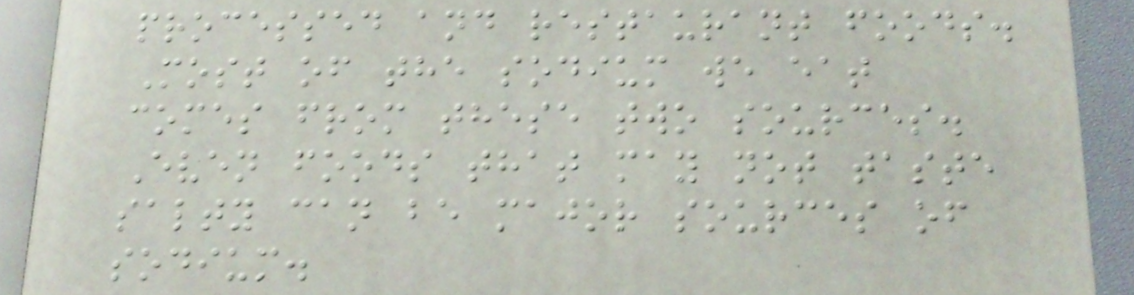processed and restaurant foods.
Most of the sodium we eat
comes from these two sources.
Even foods that may not taste
salty can be major sources of
sodium.
